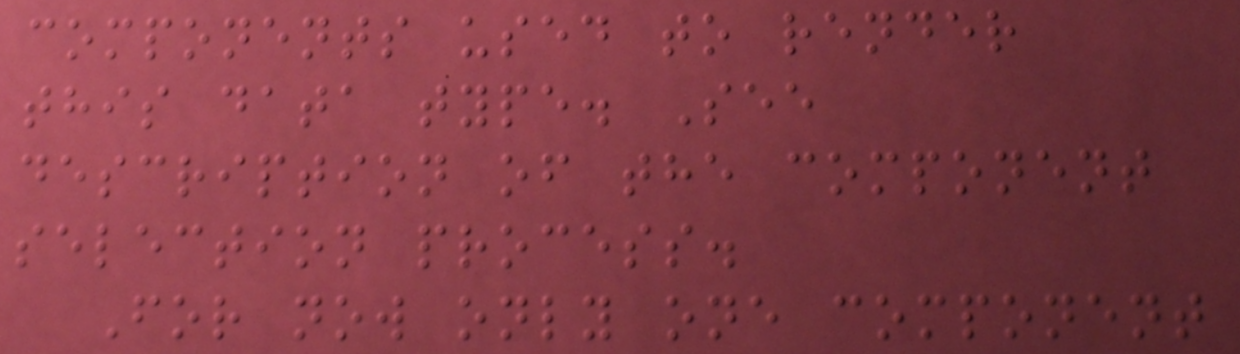components used to render
this data type. See
description of the component
selection process.
For now only one component
